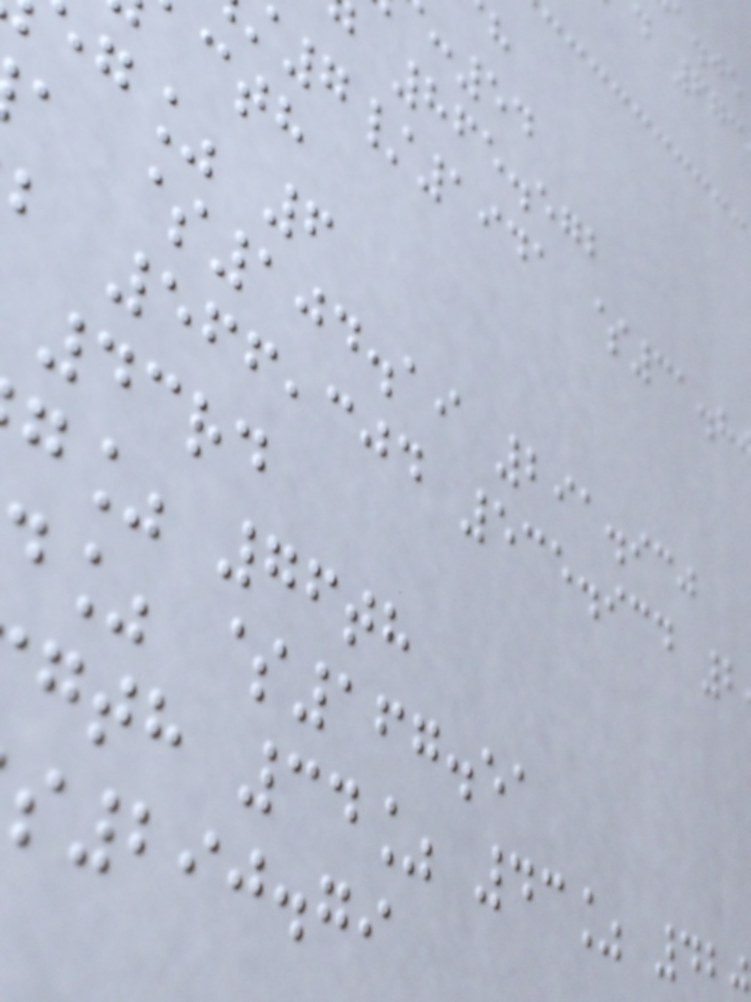:54
865.572
7/1941 $31.8
g% 6
a $104.19 291.930
b 566,304 535.934 2
43rd
g% 76th
% $167.51
gth 34% 43% 42
290.79
